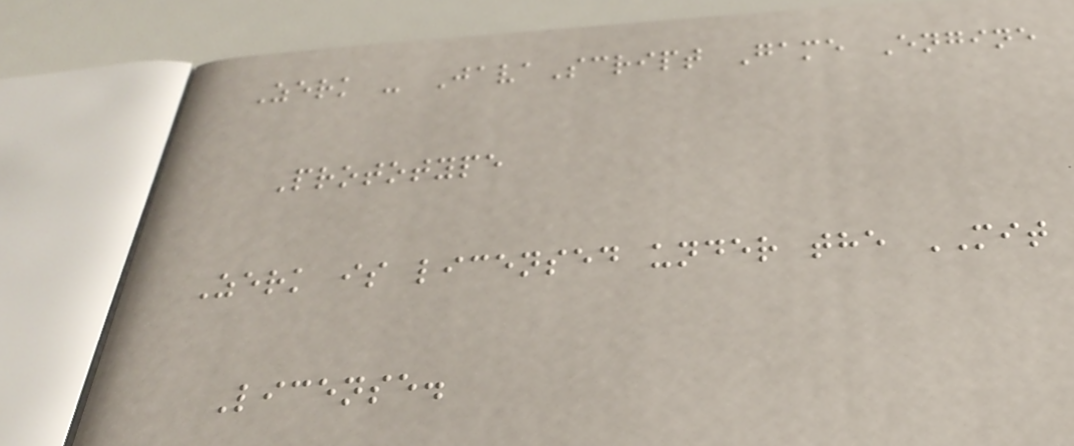Zerk - JavaScript Game Engine
Prototype
Zerk is licensed under the MIT
License.
